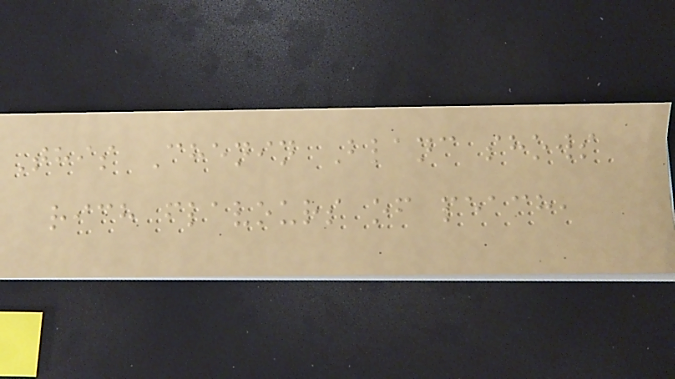This Chenin Blanc shows
rich flavours of peach,
